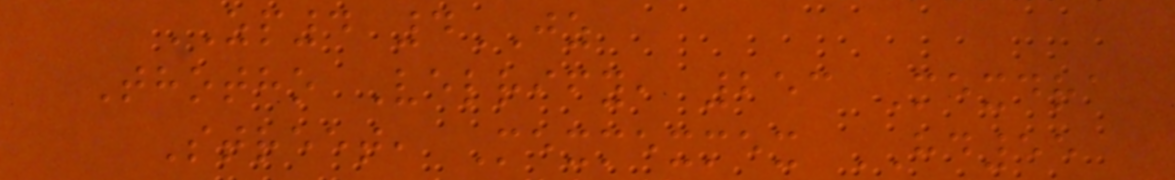ZP4 4JZ
Thotho Velrify, 253 Mexdra
Street, Mexmexmex HD55
